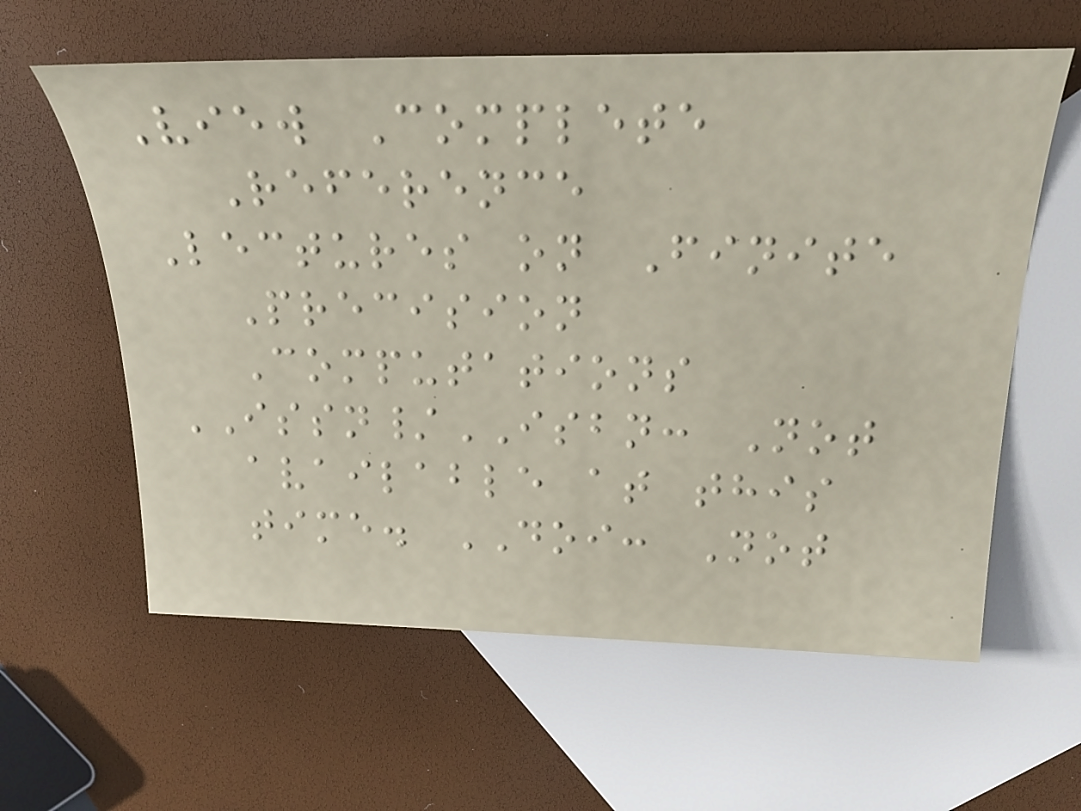View Complete
Reference
Lectures on Finite
Precision
Computations
ISSN/ISBN: Not
available at this
time. DOI: Not
